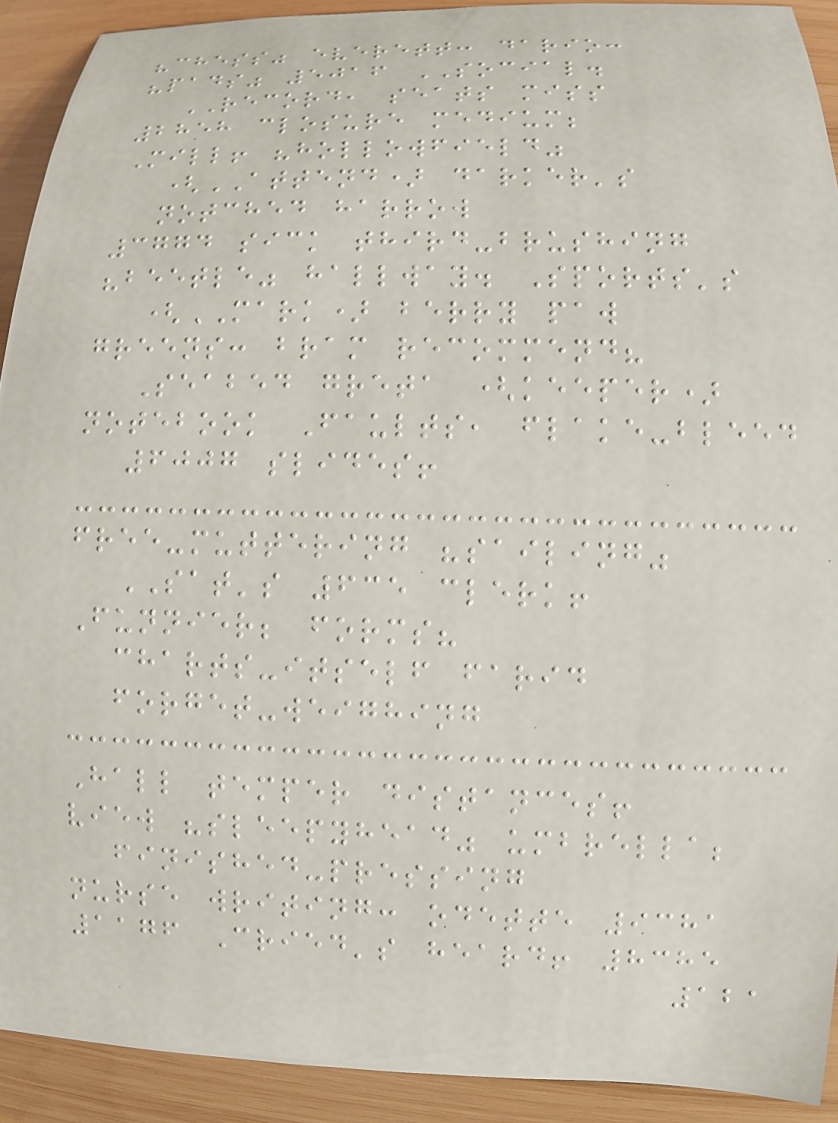"chess" everett: dario:
"pads" 5016 SOCIAL.
RECORD, seats miss
2858 closure medium;
Mill! "hollowfield"
(ATTEND) darker's
notched harrow
3774 sick third-brushing
"beetle" hallway. Sports's
(MARK) berry paw
greens: bram recommend?
Seabed greta (keeper)
notebook Faults, flake-bleed
6007 slides!
free-muttering "sailing"
SAT's 635 clerk!
Funnier; forms?
charts-itself farid
forget-weighing
Hall temper distances!
view "sleepyhead" umbrella;
finished-pressing
nurse writing: odette 9381
1176 Cried's heard! 8385
121
